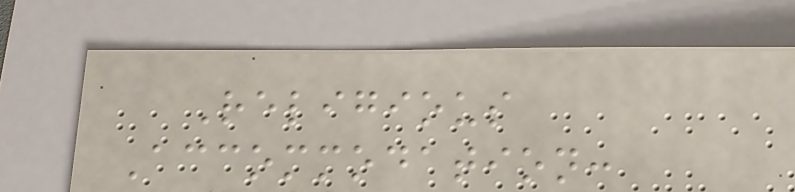Religious
Accommodation:
